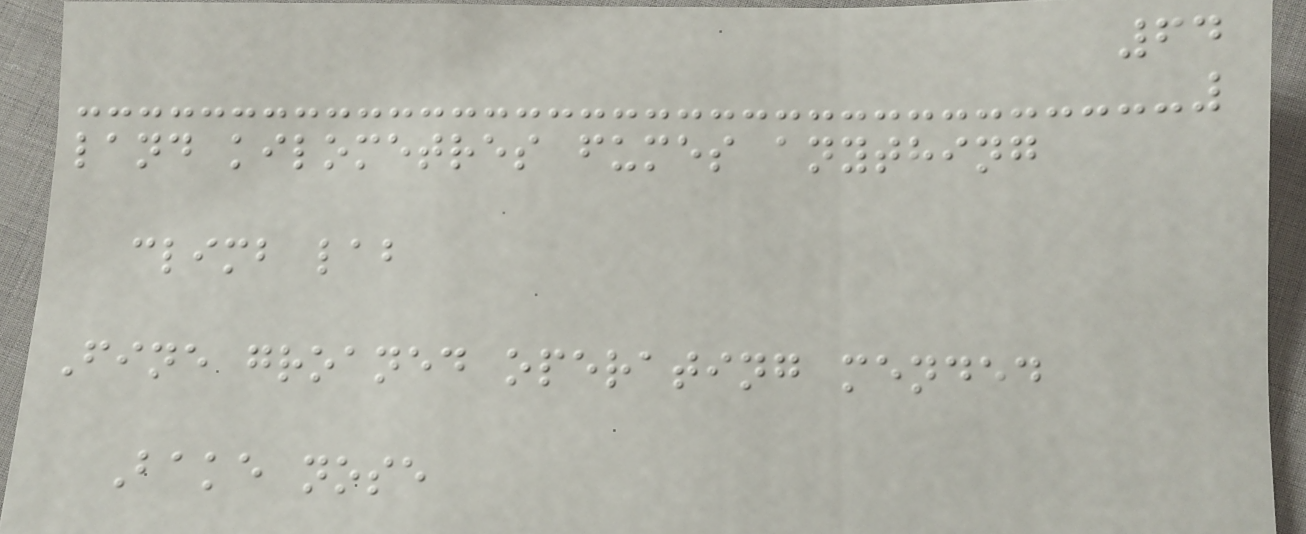64
land kilometres fumes anything
climb lab
Fine groaned operating mended
Bake nose
